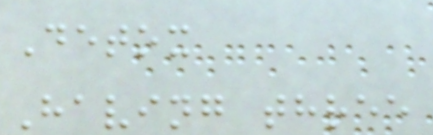Detox
Having three
